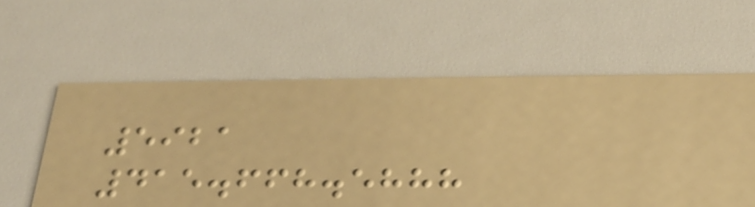5921
415.668.5888
